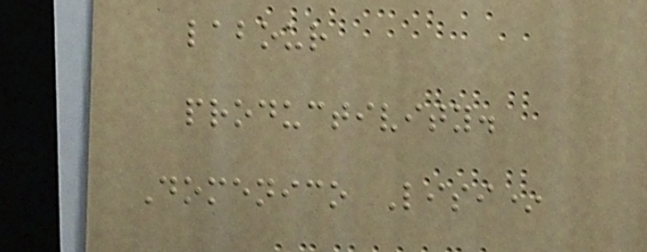labour
productivity.
Domenico Lisi*
